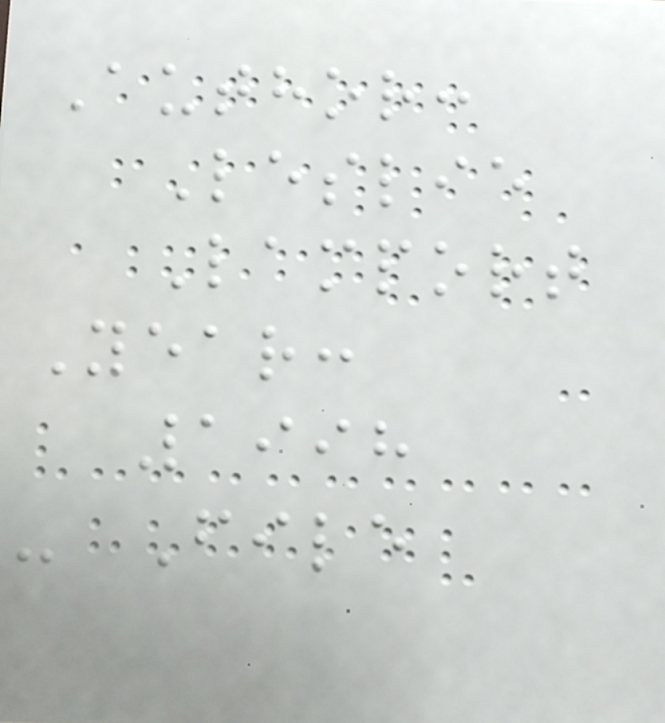Author:
Leslie
Lamport
Year:
1998
- File
